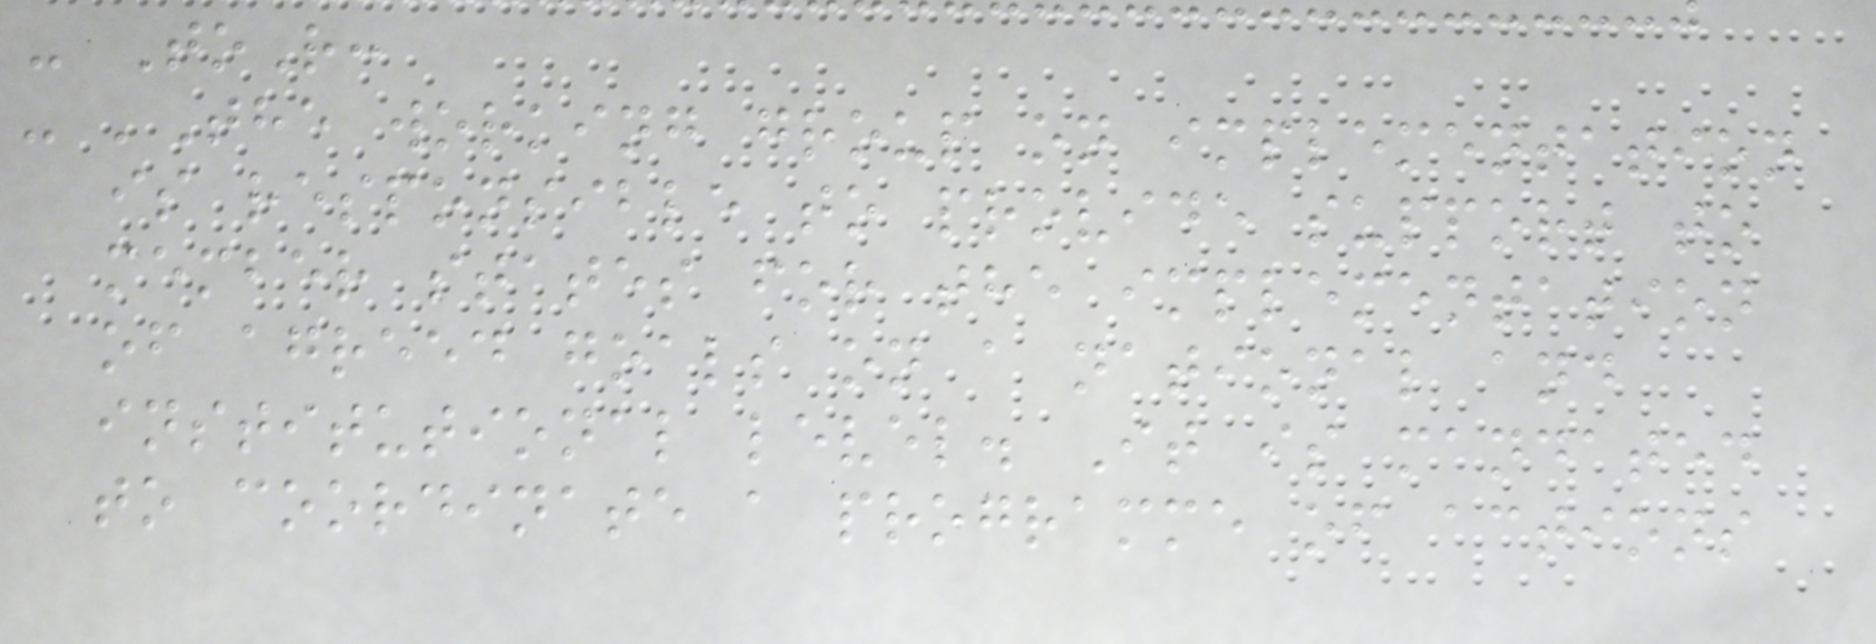- ToR:
- 'The working group on implementation
is responsible to provide support to
member states for the implementation
of agreed goals on a national and
institutional level. It is mandated
to coordinate a programme of actions
